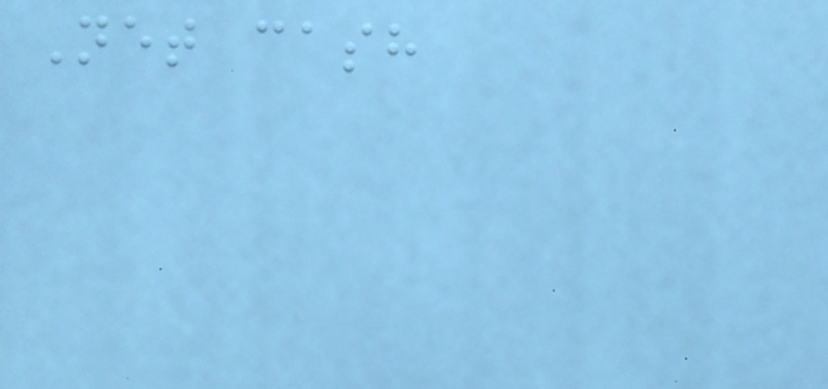Net cash
